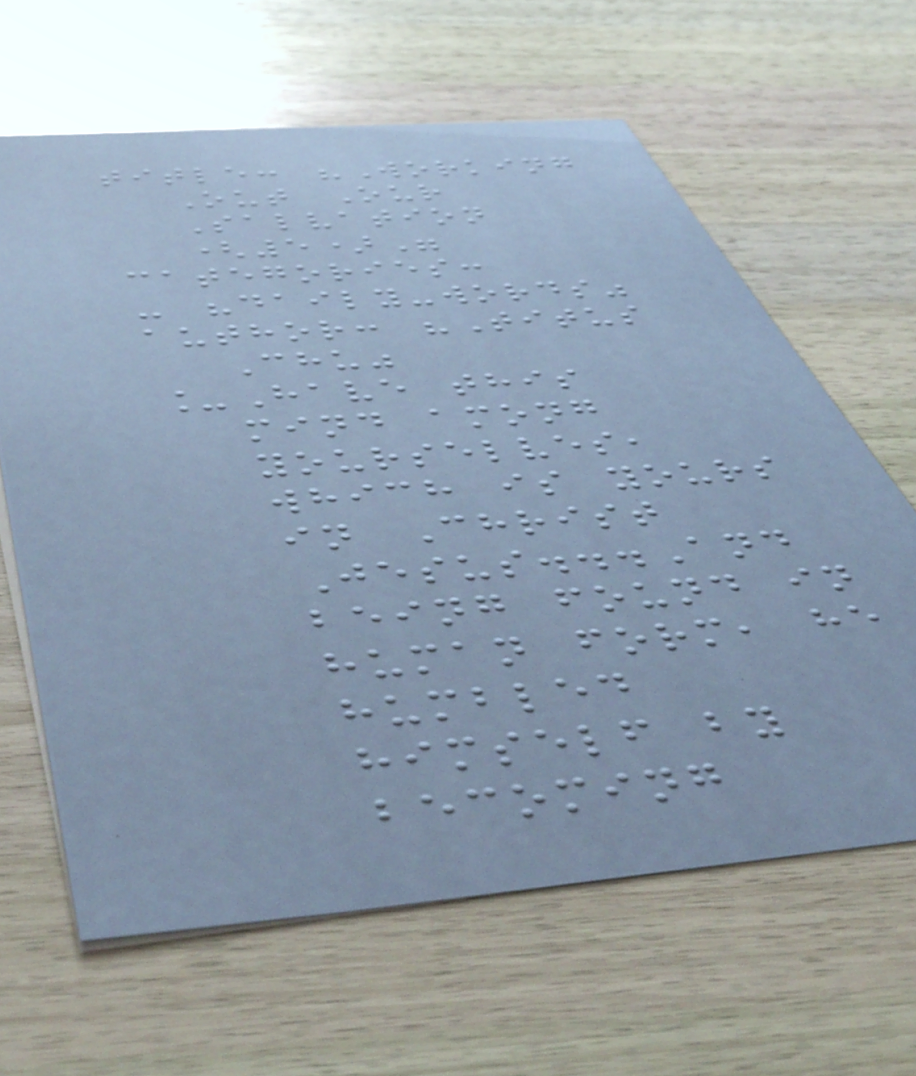title: "Working
Out Our
Salvation
(5)"
categories:
- "daily-words"
author: "Titus
Chu"
_Have this
mind among
yourselves,
which is yours
in Christ
Jesus...And
being found in
human form, he
humbled
himself by
becoming
